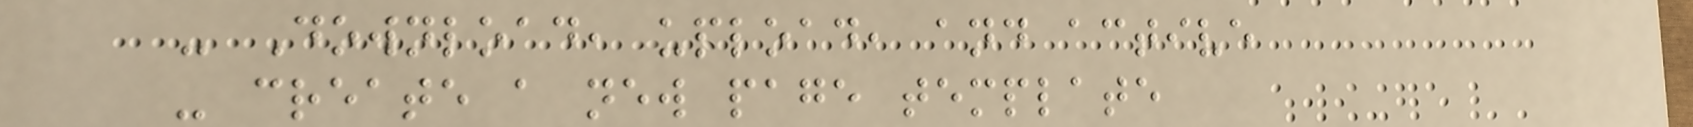- Download, upload, and active
- create a new page template
